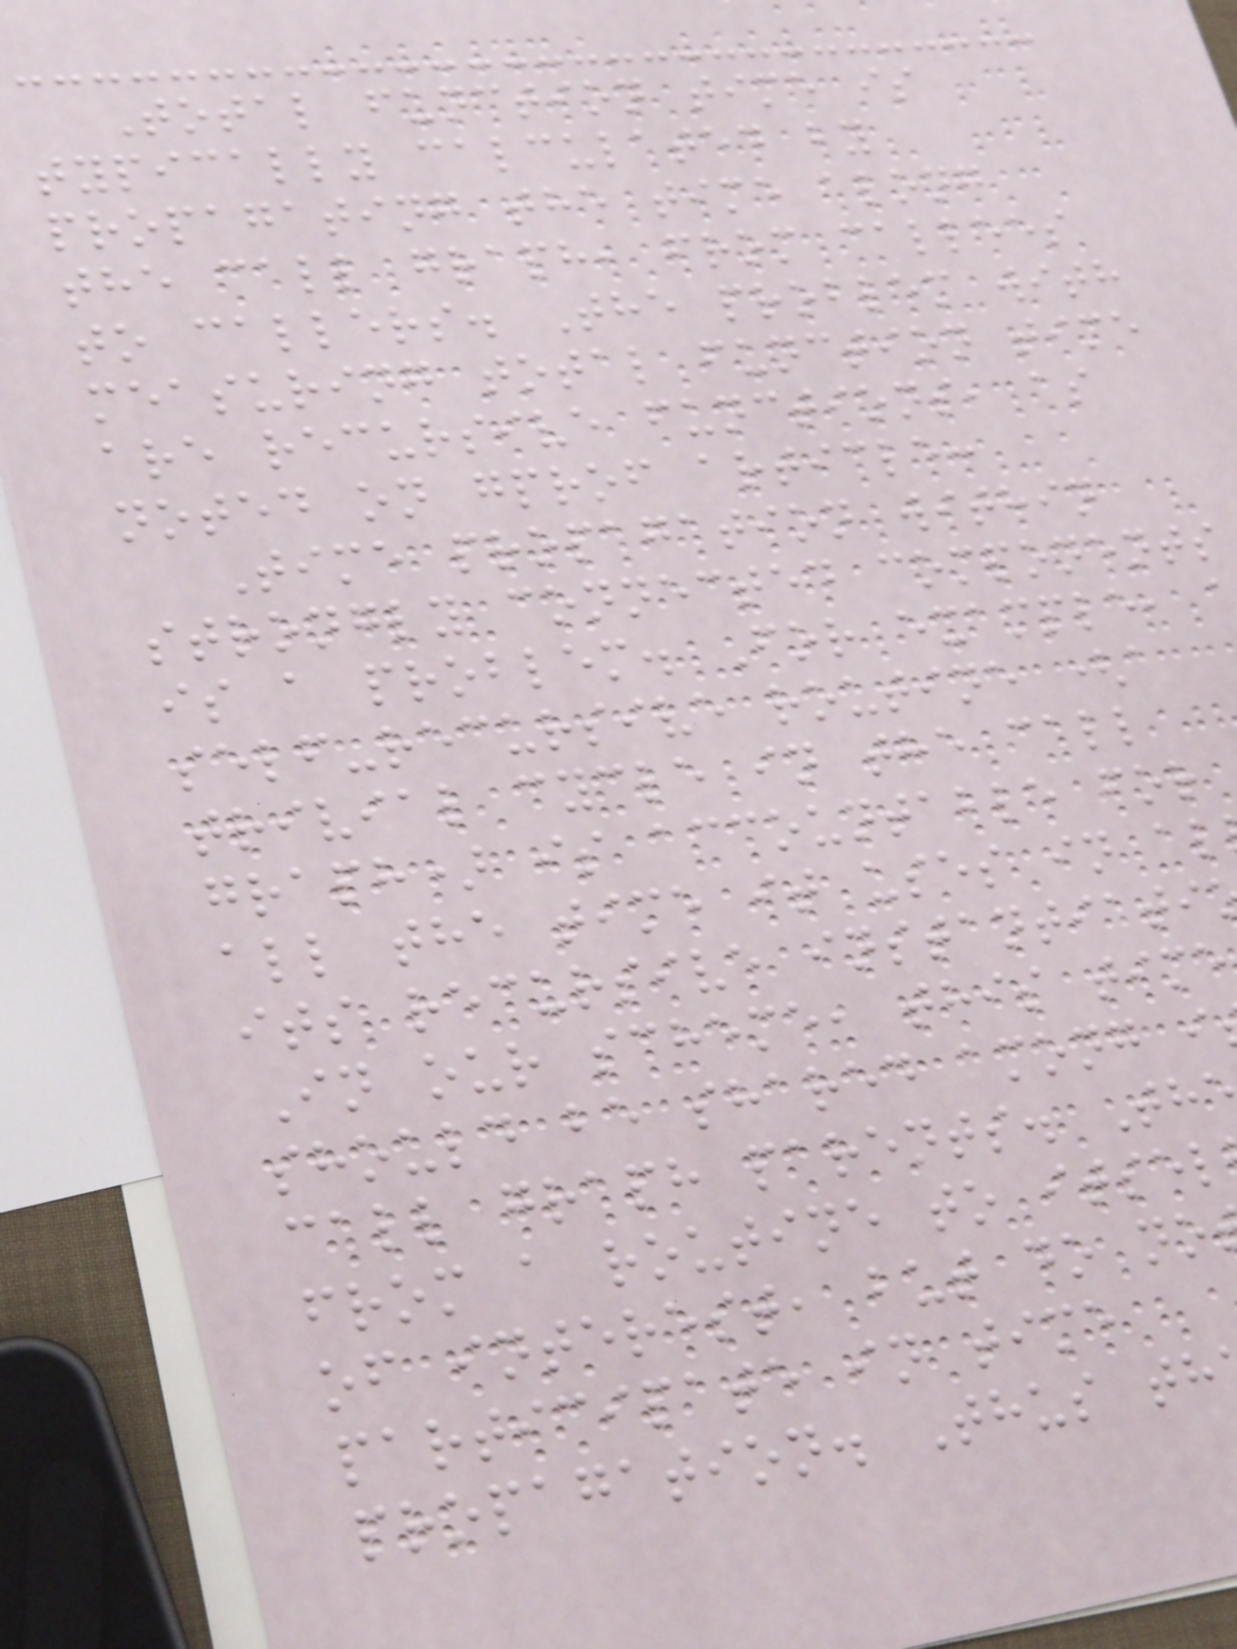Total function time is
typically calculated by
propagating the time along
the call graph, from callees
to callers. The problem with
measuring total function time
are recursive functions, as
noted on gprof article:
Time propagation within
strongly connected components
is a problem. For example,
self-recursive routine (a
trivial cycle in the call
graph) is accountable for
all the time it uses in al
its recursive instantiati
In our scheme, this time
should be shared among i
call graph parents. Th
from a routine to itsel
of interest, but do no
participate in time
propagation. Thus th
